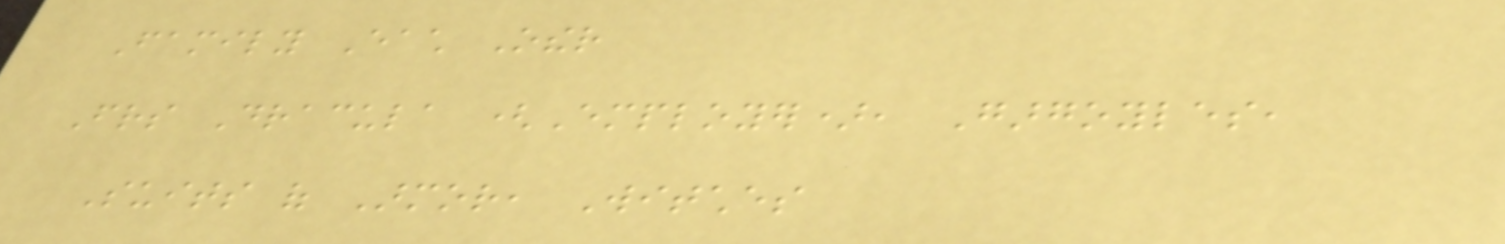Family Each Other
Friends Dracula (Employer), Gargoyles,
Suits of Armor, Witches
